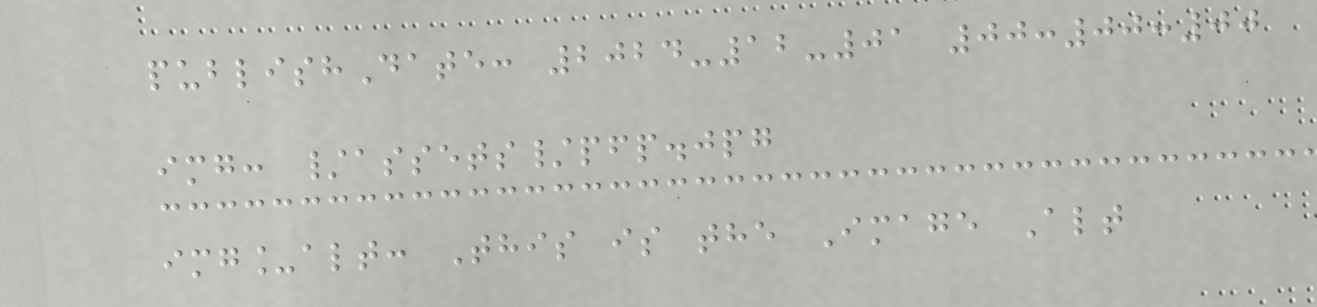publishDate: 2024-12-01 00:00:00
img: /assets/pfp.jpg
img_alt: This is the Image Alt
